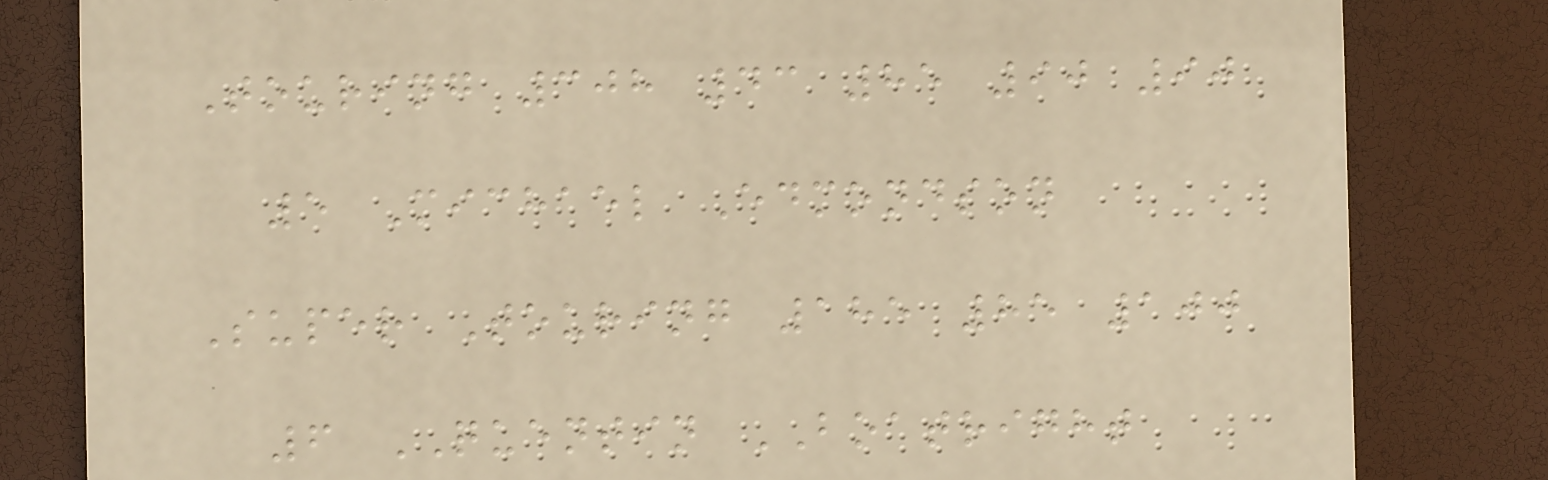Touring 308 43 85 90 90
5 Michael Edmondson
Super Touring 185 85 100
6 QUENTIN BOATRIGHT
